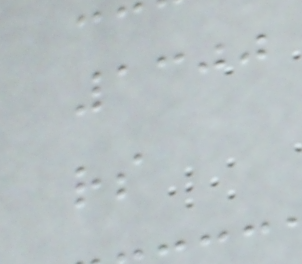1300
rs
